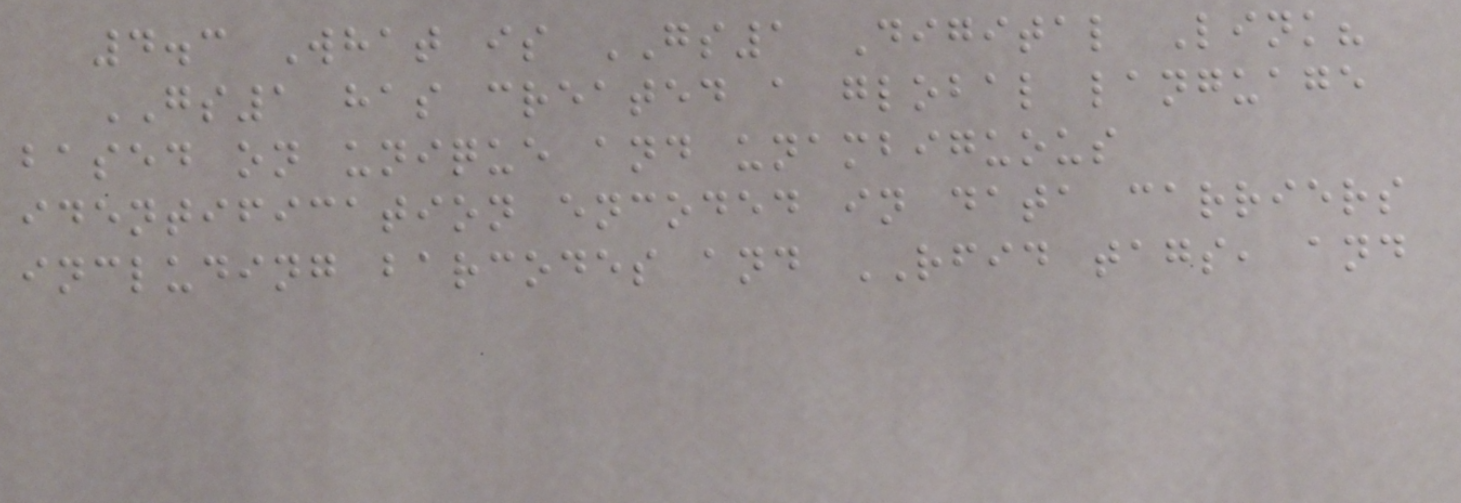4.3 What is GS1 Digital Link?
GS1 has created a global language
based on unique and unambiguous
identification encoded in data carriers
including barcodes and RFID tags, and
